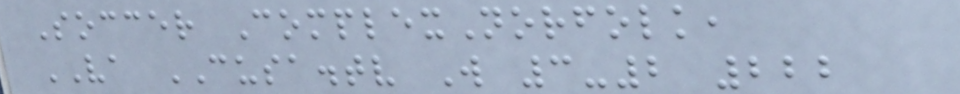Soccer ComplexNorfolk,
VA CUSA.tv W 3-2 222
